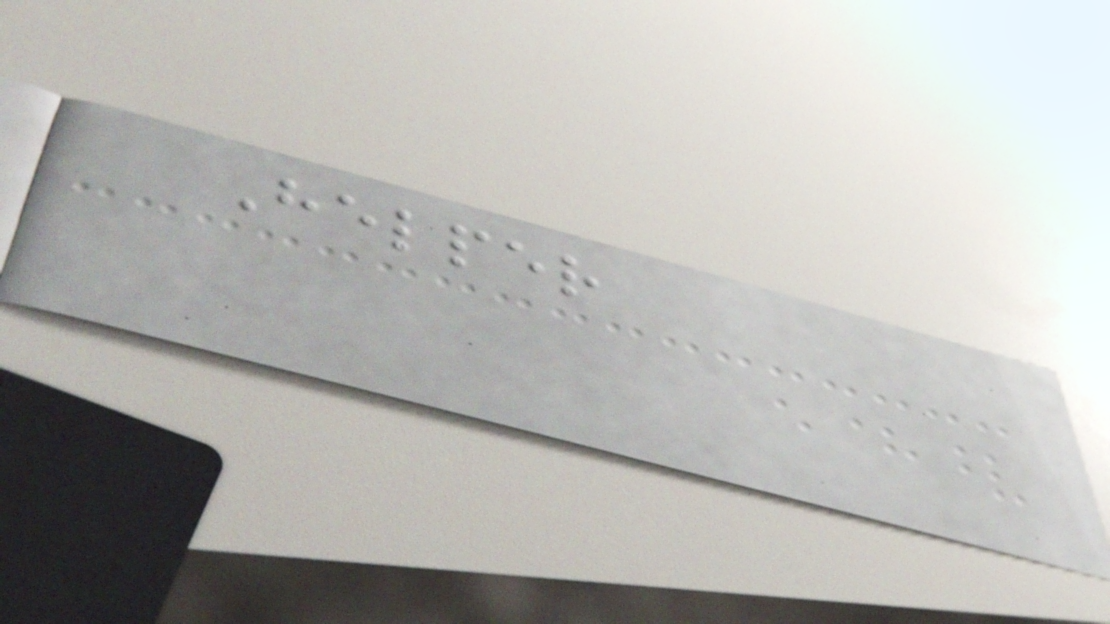Helper
